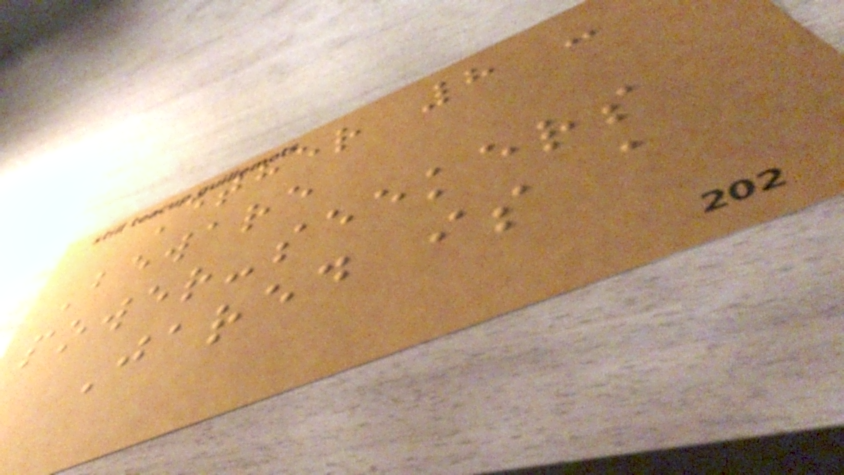Ether 8 -
Beware
power-seekers
Jared is a
